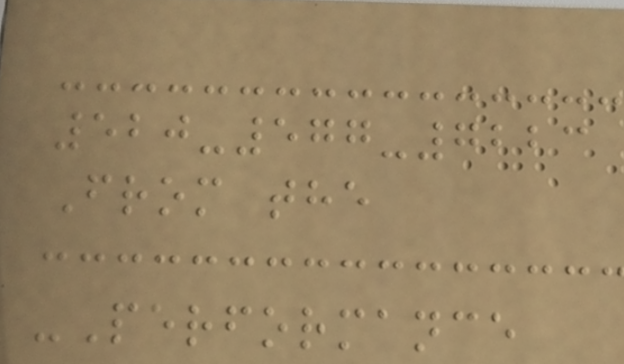520-577-7223
From the
-Performance
